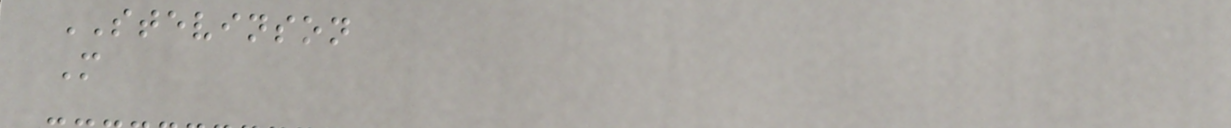STEVINSON
M
